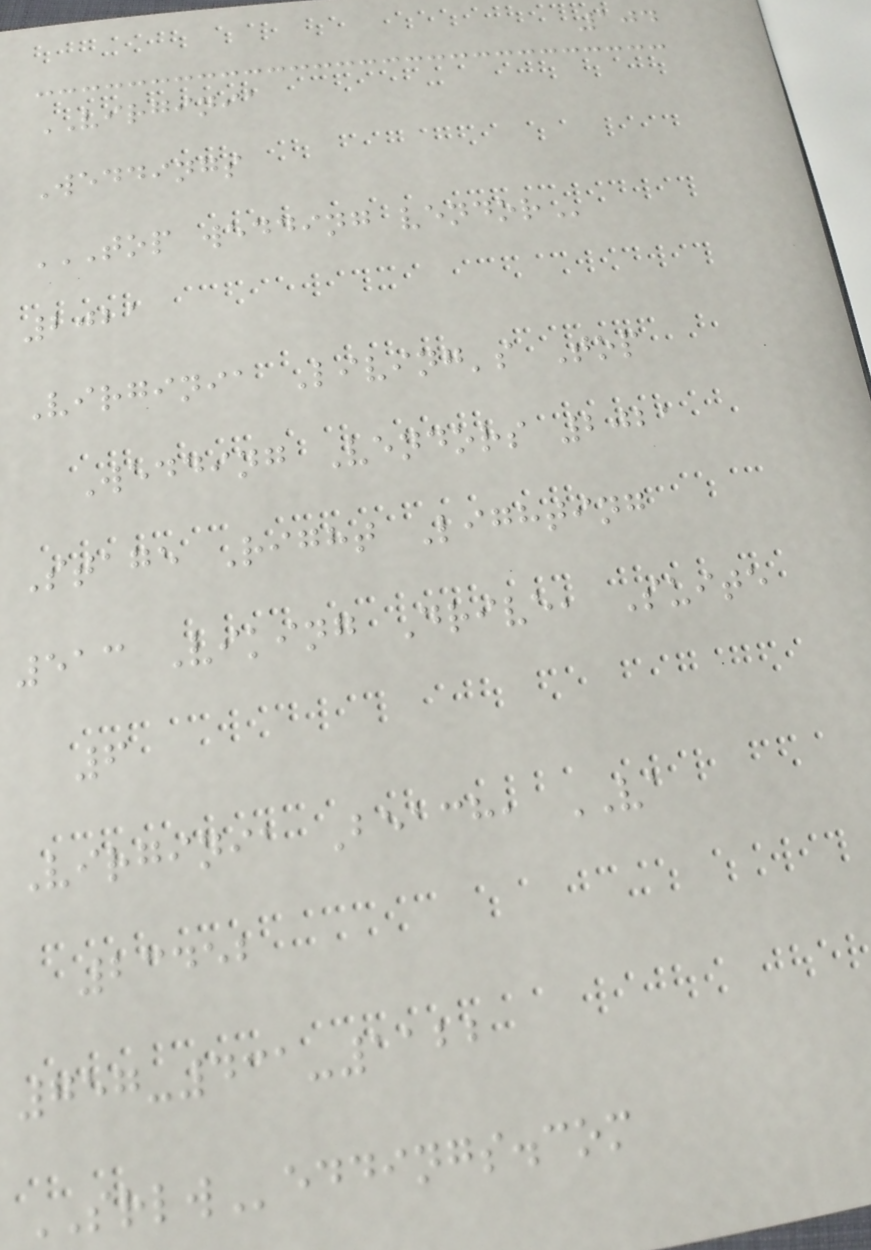104
VIRGINIA
Weddings
TOP WEDDING VENDOR
2021
Virginia Living's Top
Wedding Vendors 2021
Stage Right Lighting
513 Viking Drive, Suite
6
Virginia Beach, VA
23452
757-431-1122
SRLWeddings.com
